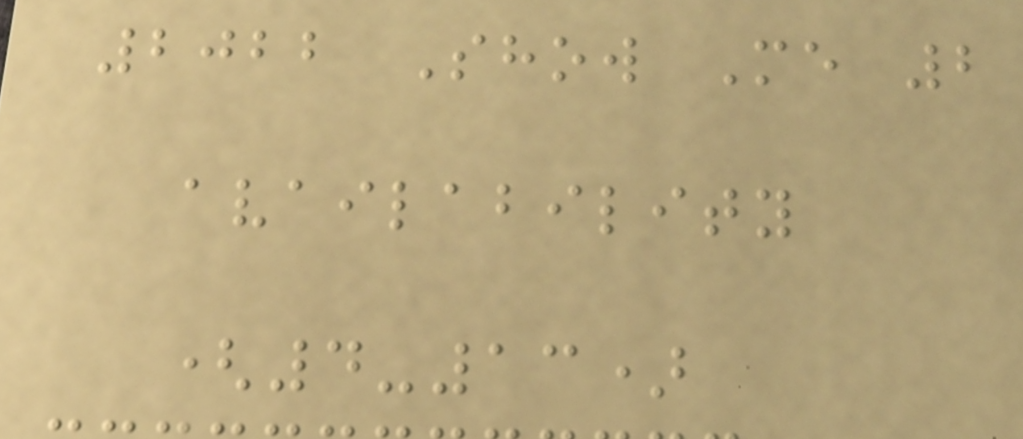2022 Show Me 2
availability
(4-13)
